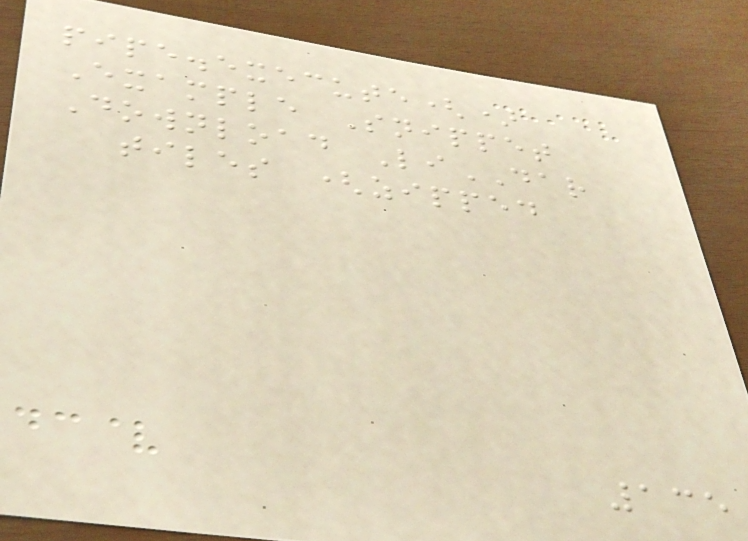pipe.execute()
Example Snippet
Download LiDAR
tiles (zipped
135
